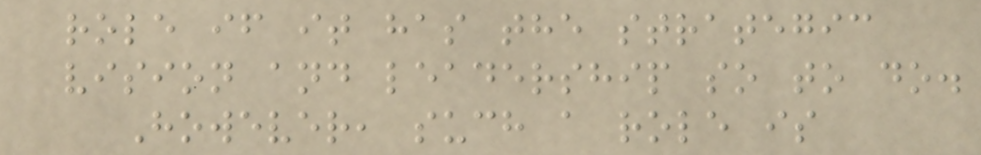role if it has the strategic
vision and leadership so to do.
However, such a role is
